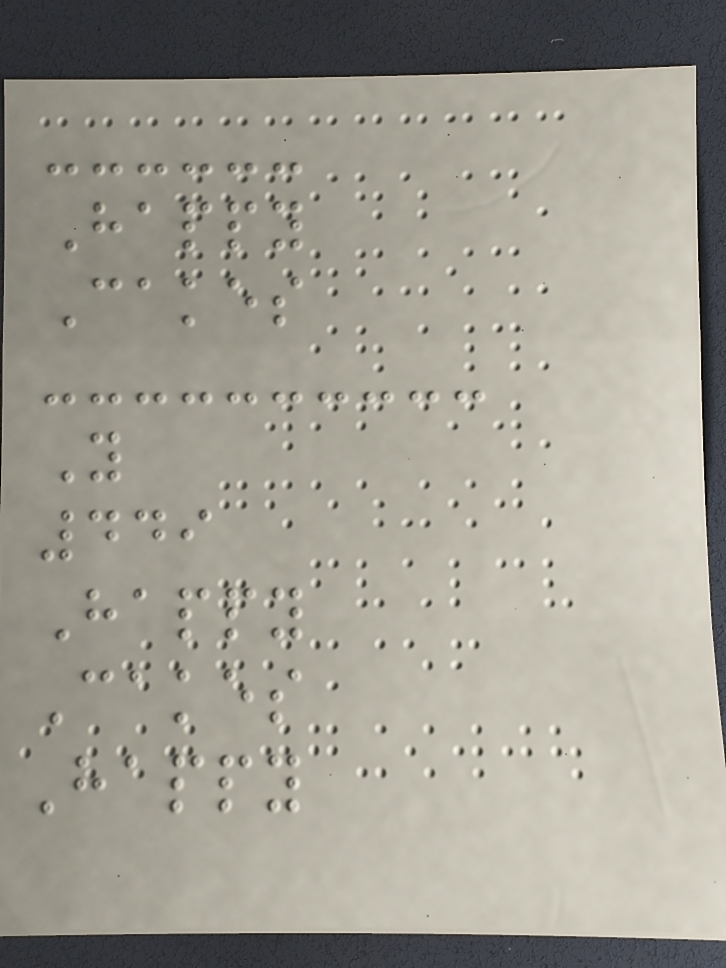Happy
Cakes
Y
449
Happy
Cakes
Happy
